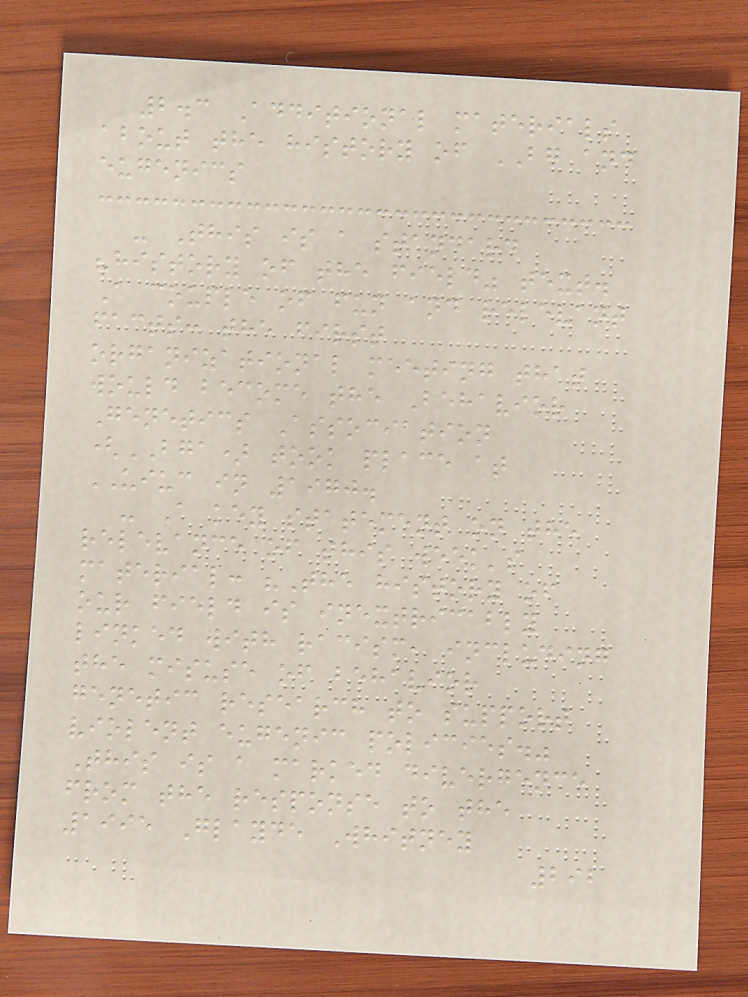2.3 Additional materials
about the history of BG and
eugenics
- This is a standard
"history of the field" text.
A couple of fun and relevant
facts: the first
organizational meeting that
would become the Behavior
Genetics Association
(BGA) took place at
UIUC in 1970.
- A key statement on the
relevance of this week's
material: "The history of
our field is inextricably
linked with racism, including
the misuse of behavior
genetic research to support
violent eugenic policies."
This is a marked divergence
from the response to the
1995 Glayde Whitney
292
